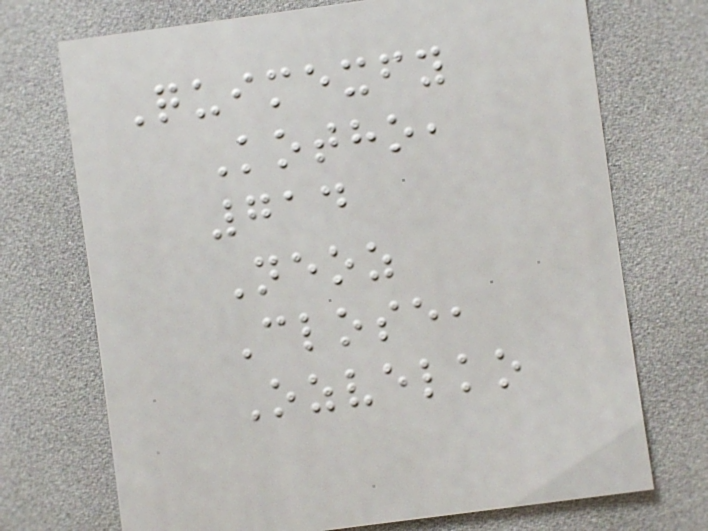Quimexfy
Kotho,
714
Neoz
Close,
Ozvelko
